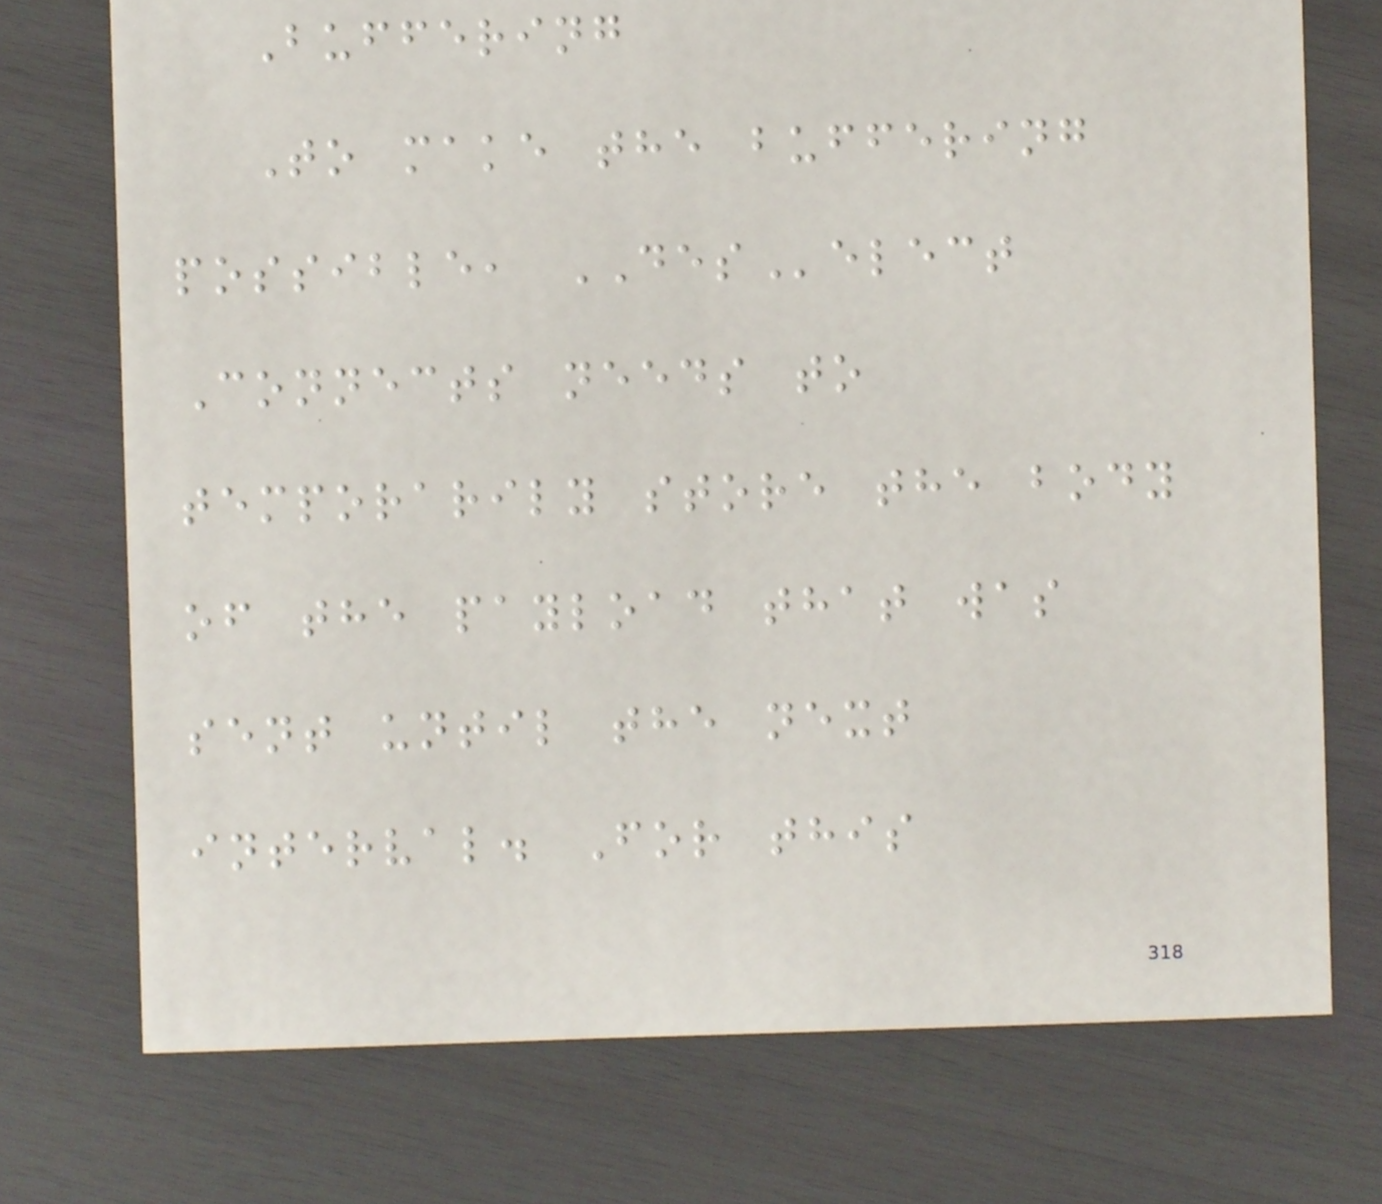Buffering
To make the buffering
possible, DESelect
Connects needs to
temporarily store the body
of the payload that was
sent until the next
interval. For this
